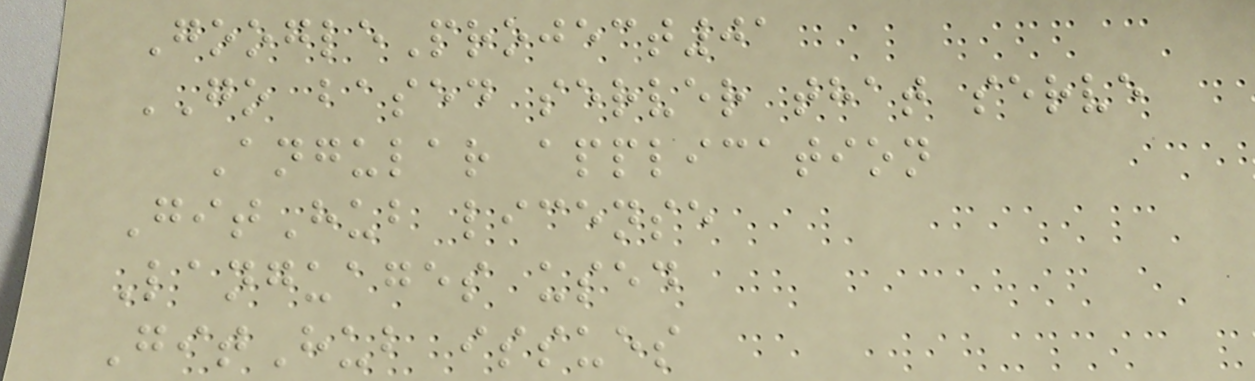GoogleProject01
GO based server that serve
Angular application
GitHub license
Languages used
GitHub issues
